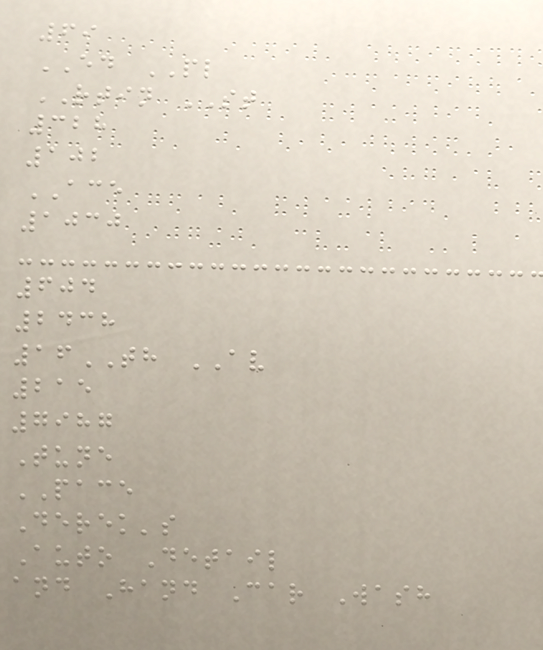69
ED PL
RTIN ST
328
102
ACE
1030
604
2438
16TH AV
215
7987
Tune
PACE
Derek's
Auto Detail
and Hand Car Wash
